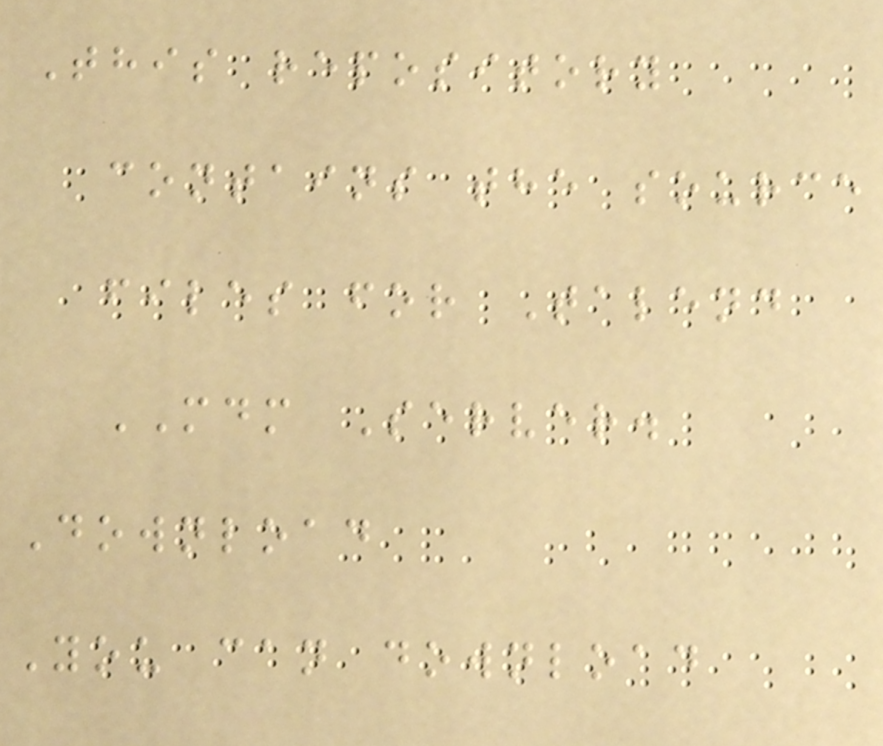This repository
contains the source
files for Talend
MDM Server.
Download
You can download
